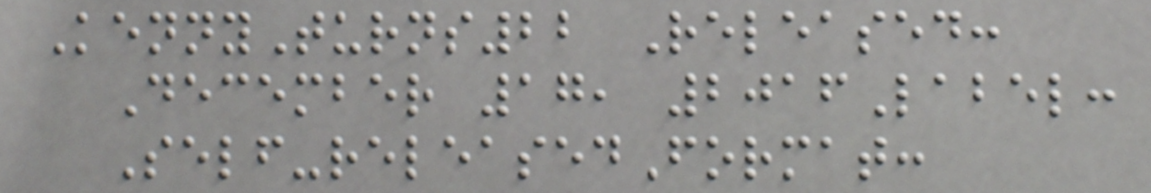KennyTurns22 Released:
December 17, 2016Label:
Self-releasedFormat:
